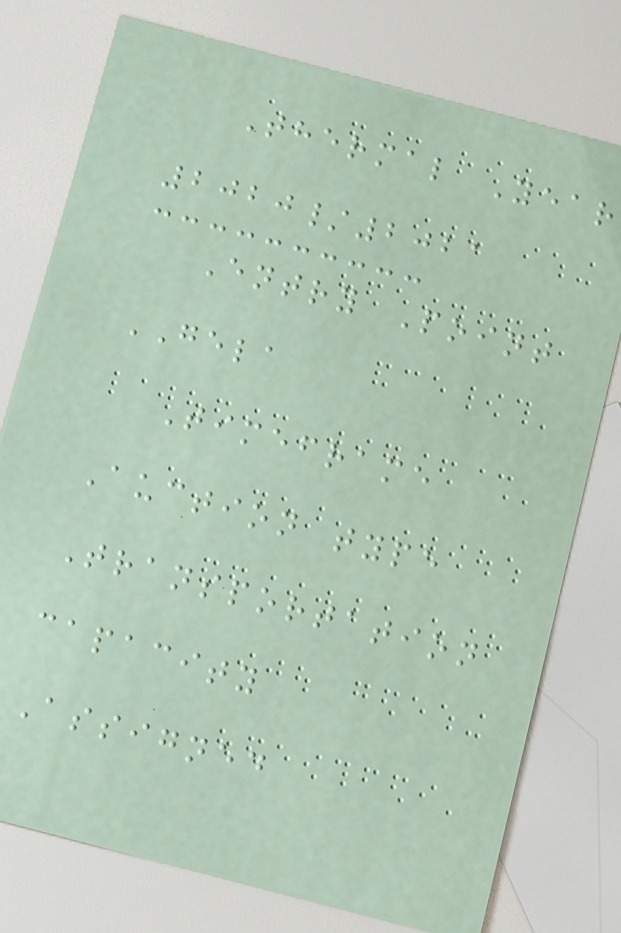Thermal Year
2020/2021
Entry Point
GELA
Timeframe
Auction type
Transportation
capacity
Assigned
